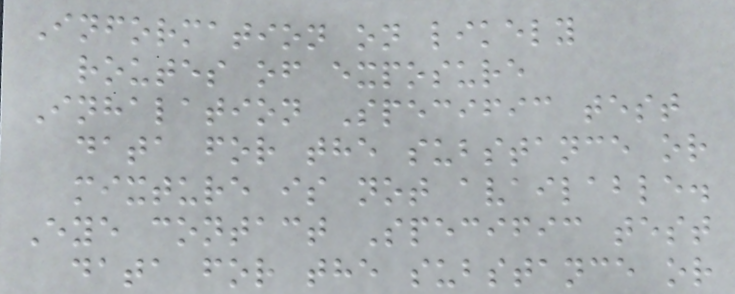Information on likely
routes of exposure
Inhalation Specific test
data for the substance or
mixture is not available.
Eye contact Specific test
data for the substance or
